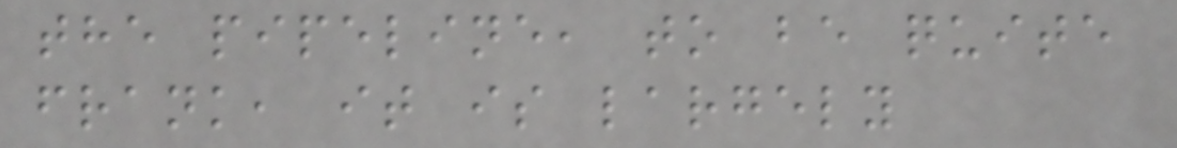the pipeline, to be quite
frank, it is largely
